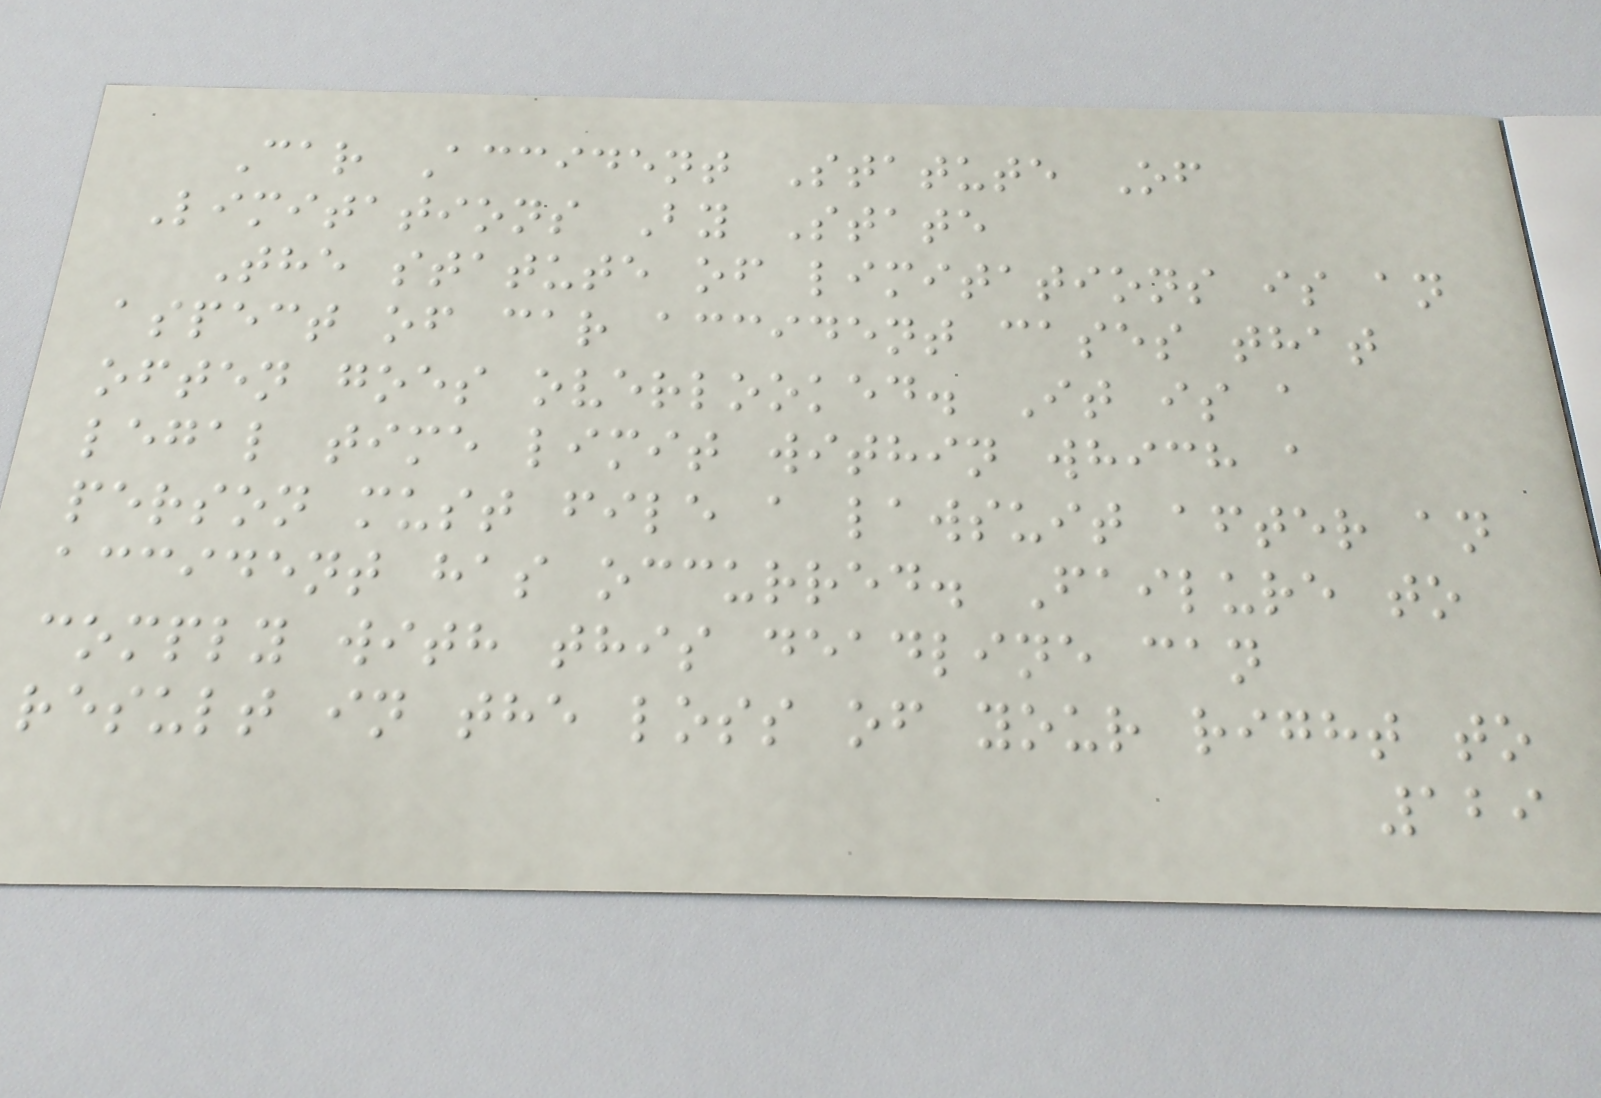Car Accident Statute Of
Limitations By State
The statute of limitations is an
aspect of car accident cases that
often goes overlooked. It is a
legal time limit within which a
person must file a lawsuit after an
accident has occurred. Failure to
comply with this deadline can
result in the loss of your right to
129
